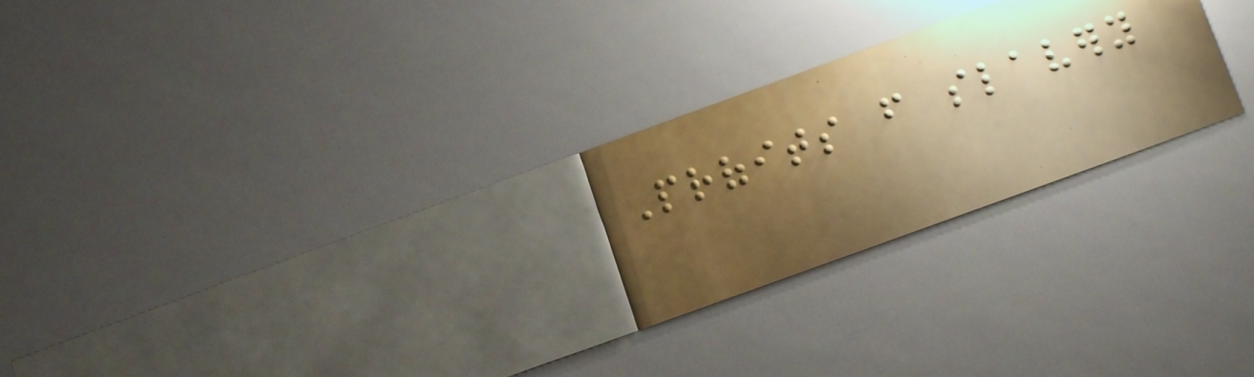Profits from slavery
